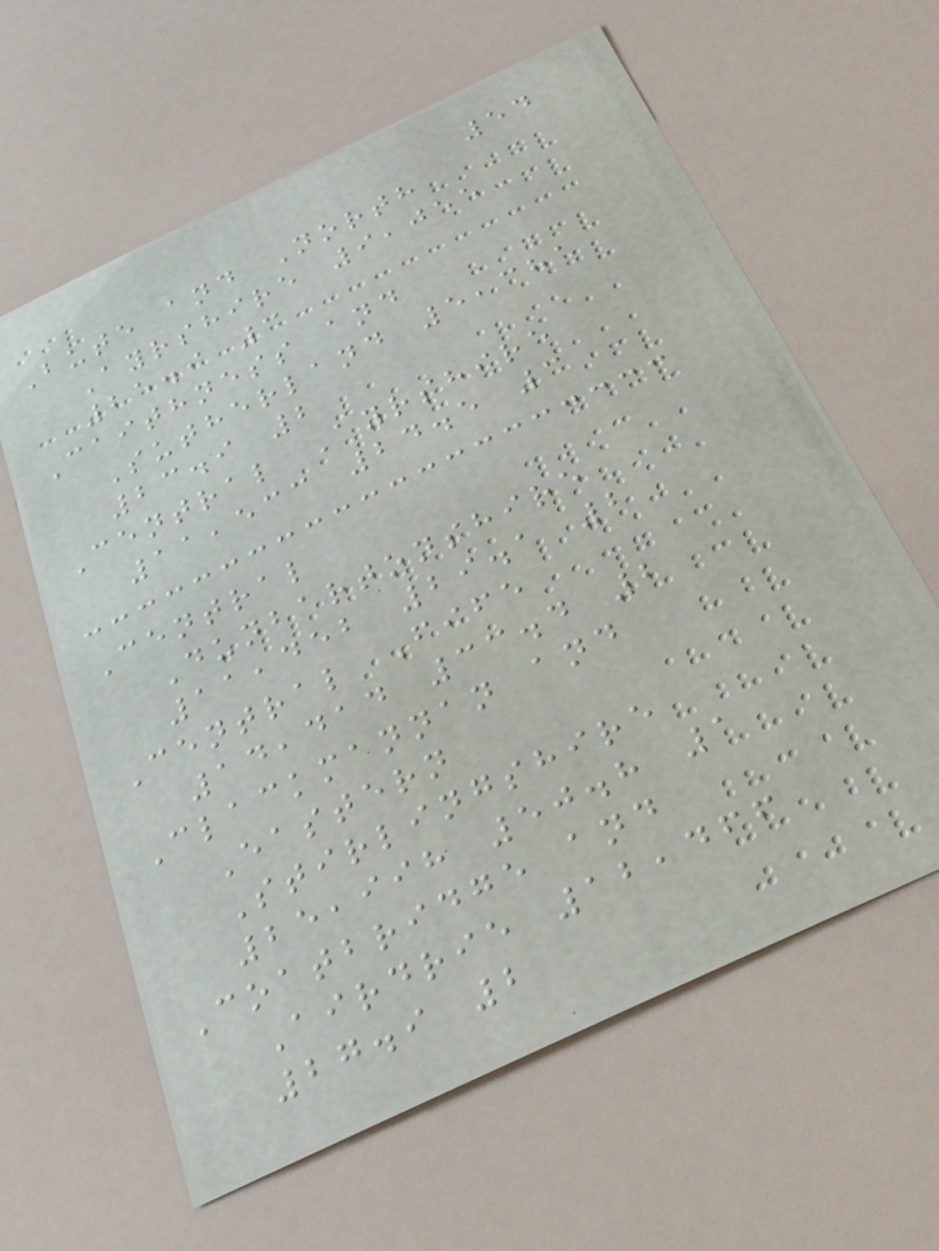54
Bute and North
Ayrshire 9,055
25.9 3
Caithness and
Sutherland 5,381
23.9 2
Central Ayrshire
11,533 24.5 3
Central
Dunbartonshire
11,452 29.1 2
Central Fife
14,414 33.4 2
Clackmannan and
Eastern
Stirlingshire
25,998 50.8 1
Coatbridge and
Airdrie 12,466
27.9 2
